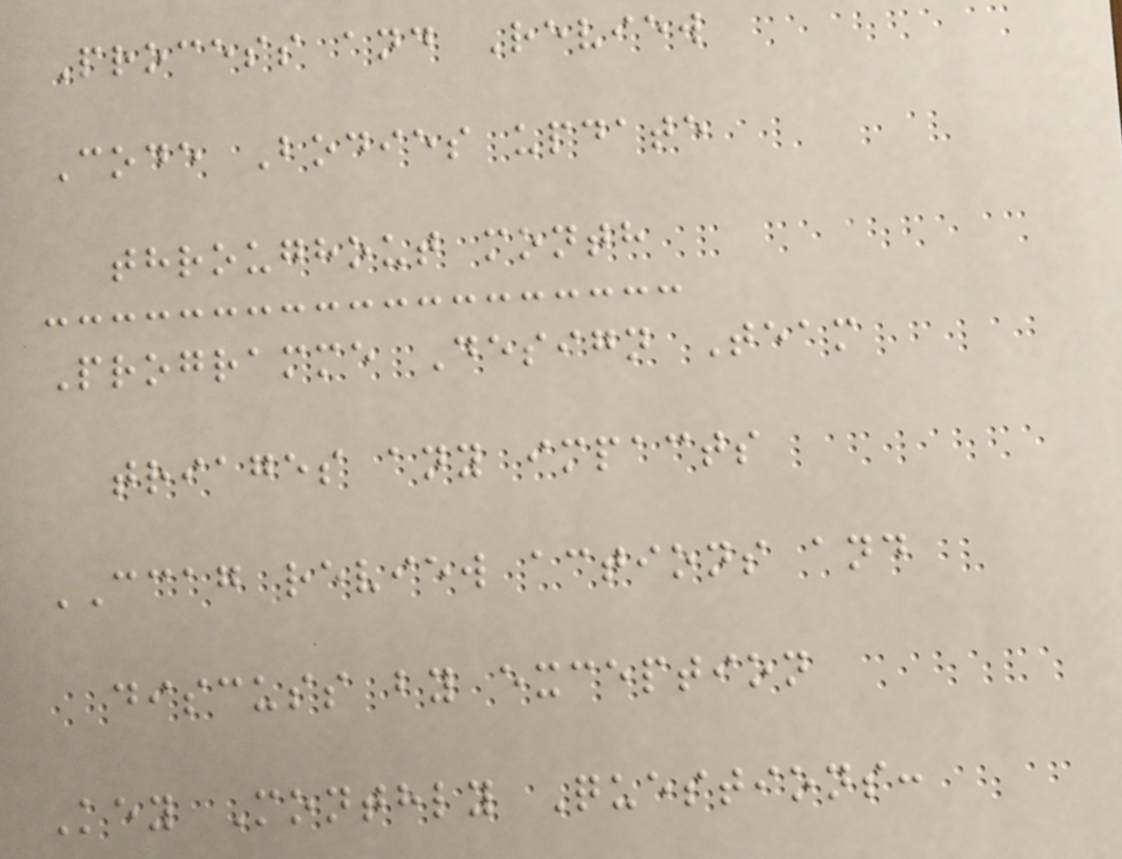Process and Review
Code Bodies update
throughout month
Programme Design Team
triages any impacts
CCAG review actions and
discuss by exception
Key Monthly Questions:
